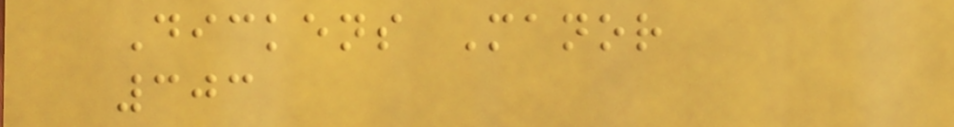Dickens Manor
303
